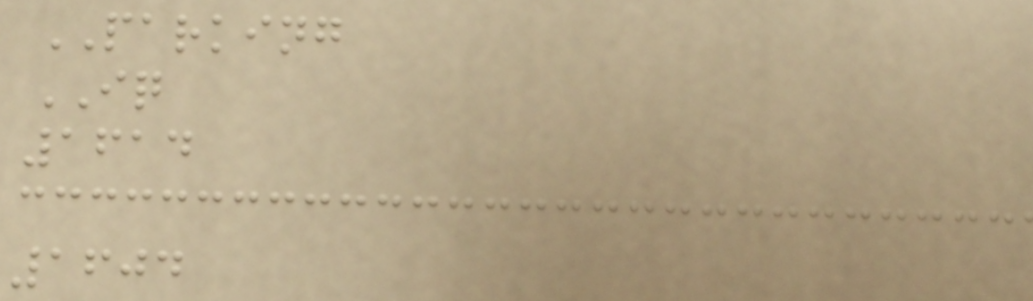PARKING
IQ
1614
1604
